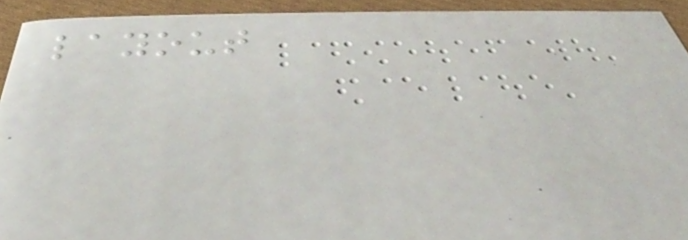layout
